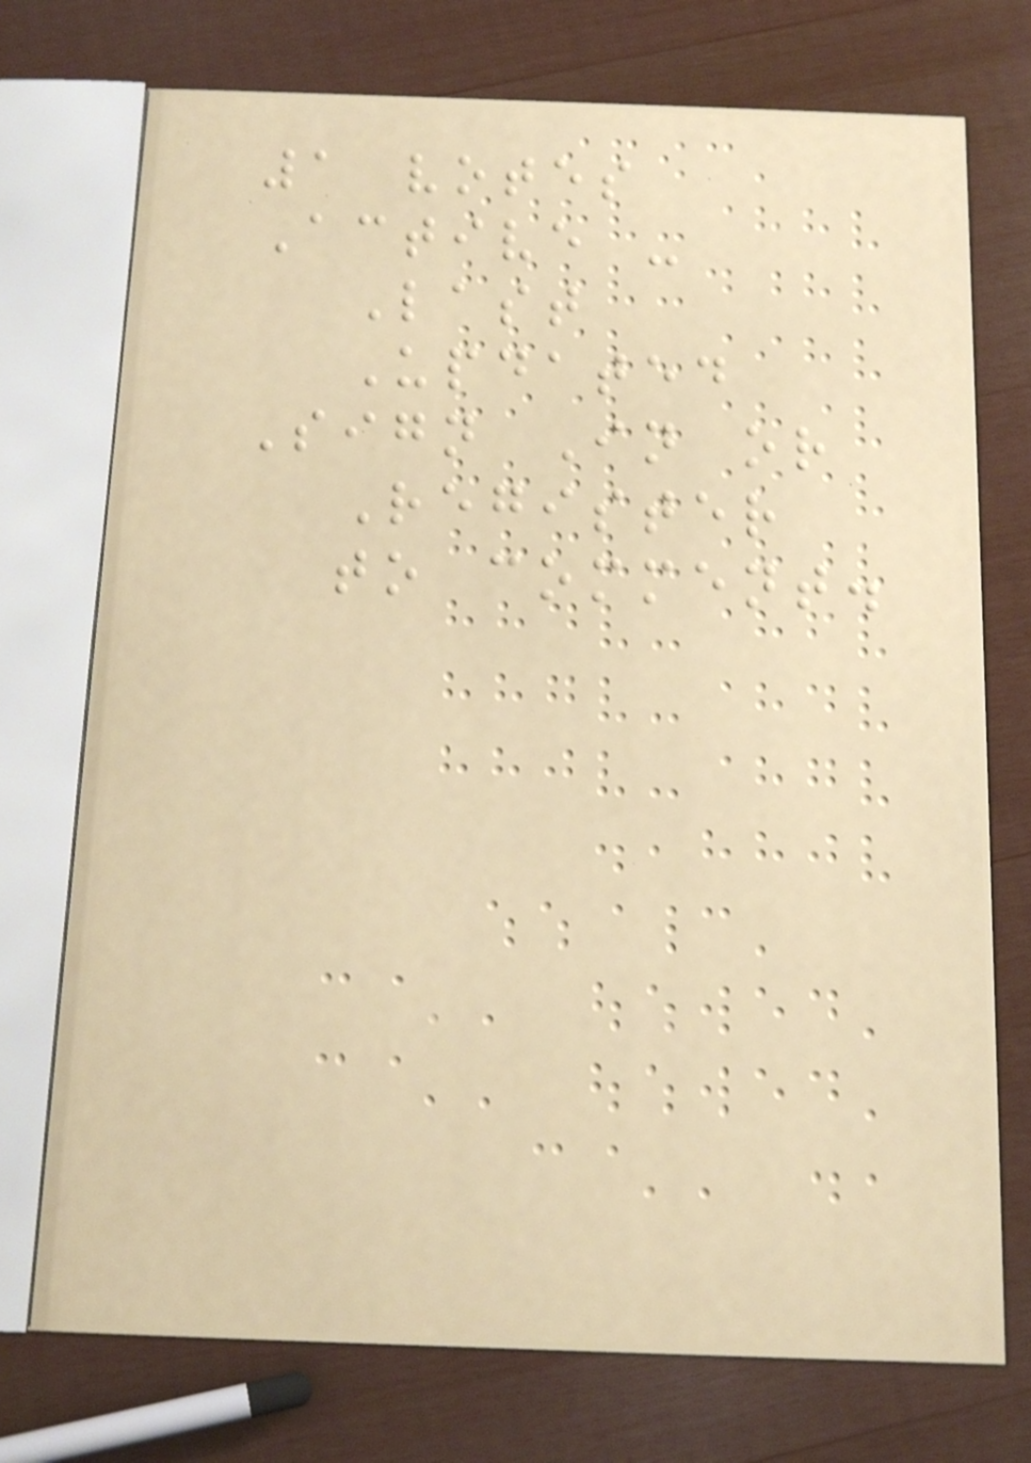1 votes
Active -
Last
Updated
Sign In or
Register
to comment.
